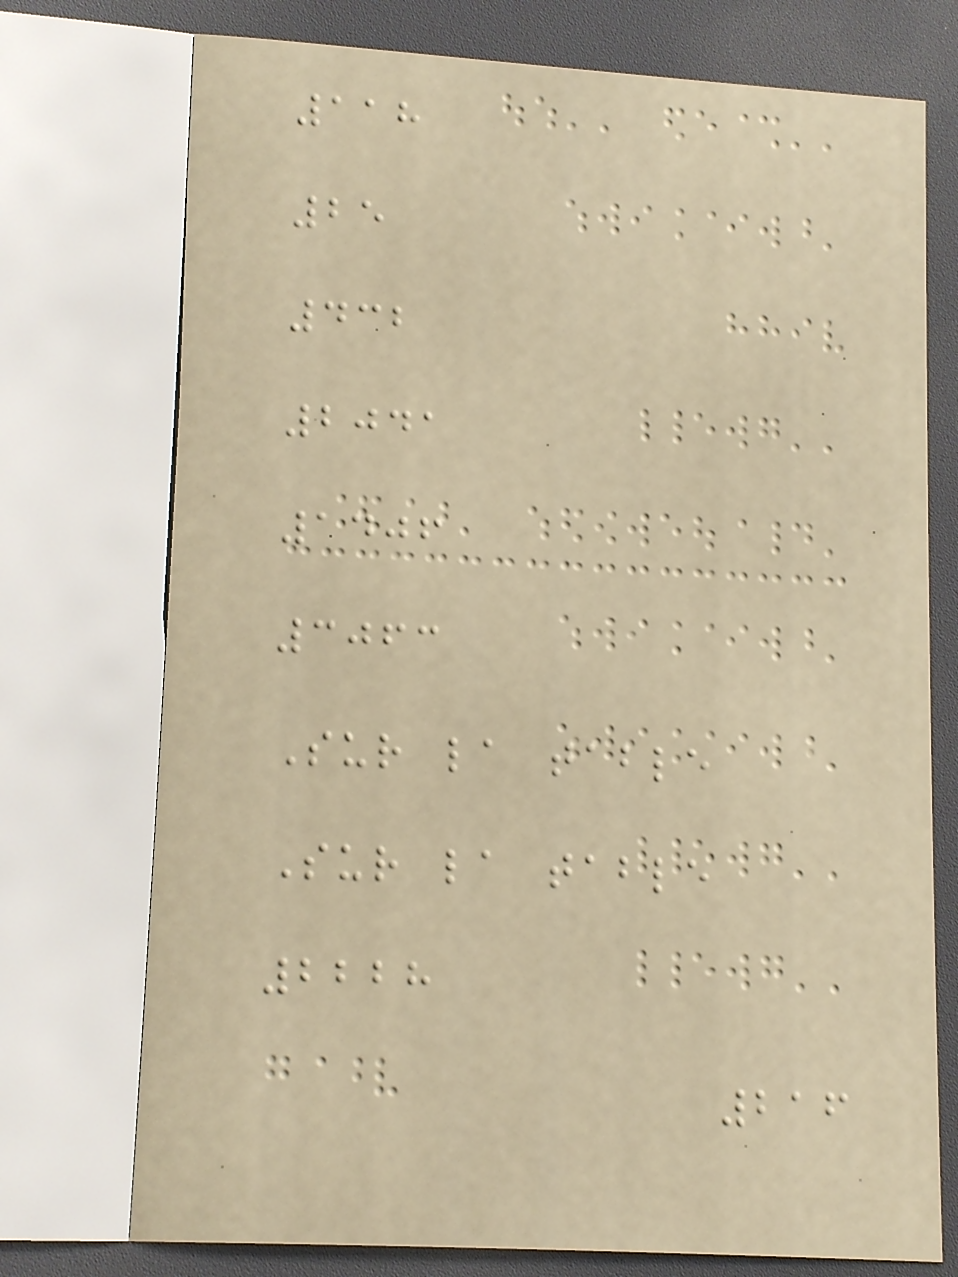118
25
432
2041
1406
3063
Sur la table
Sur la table
2228
216
